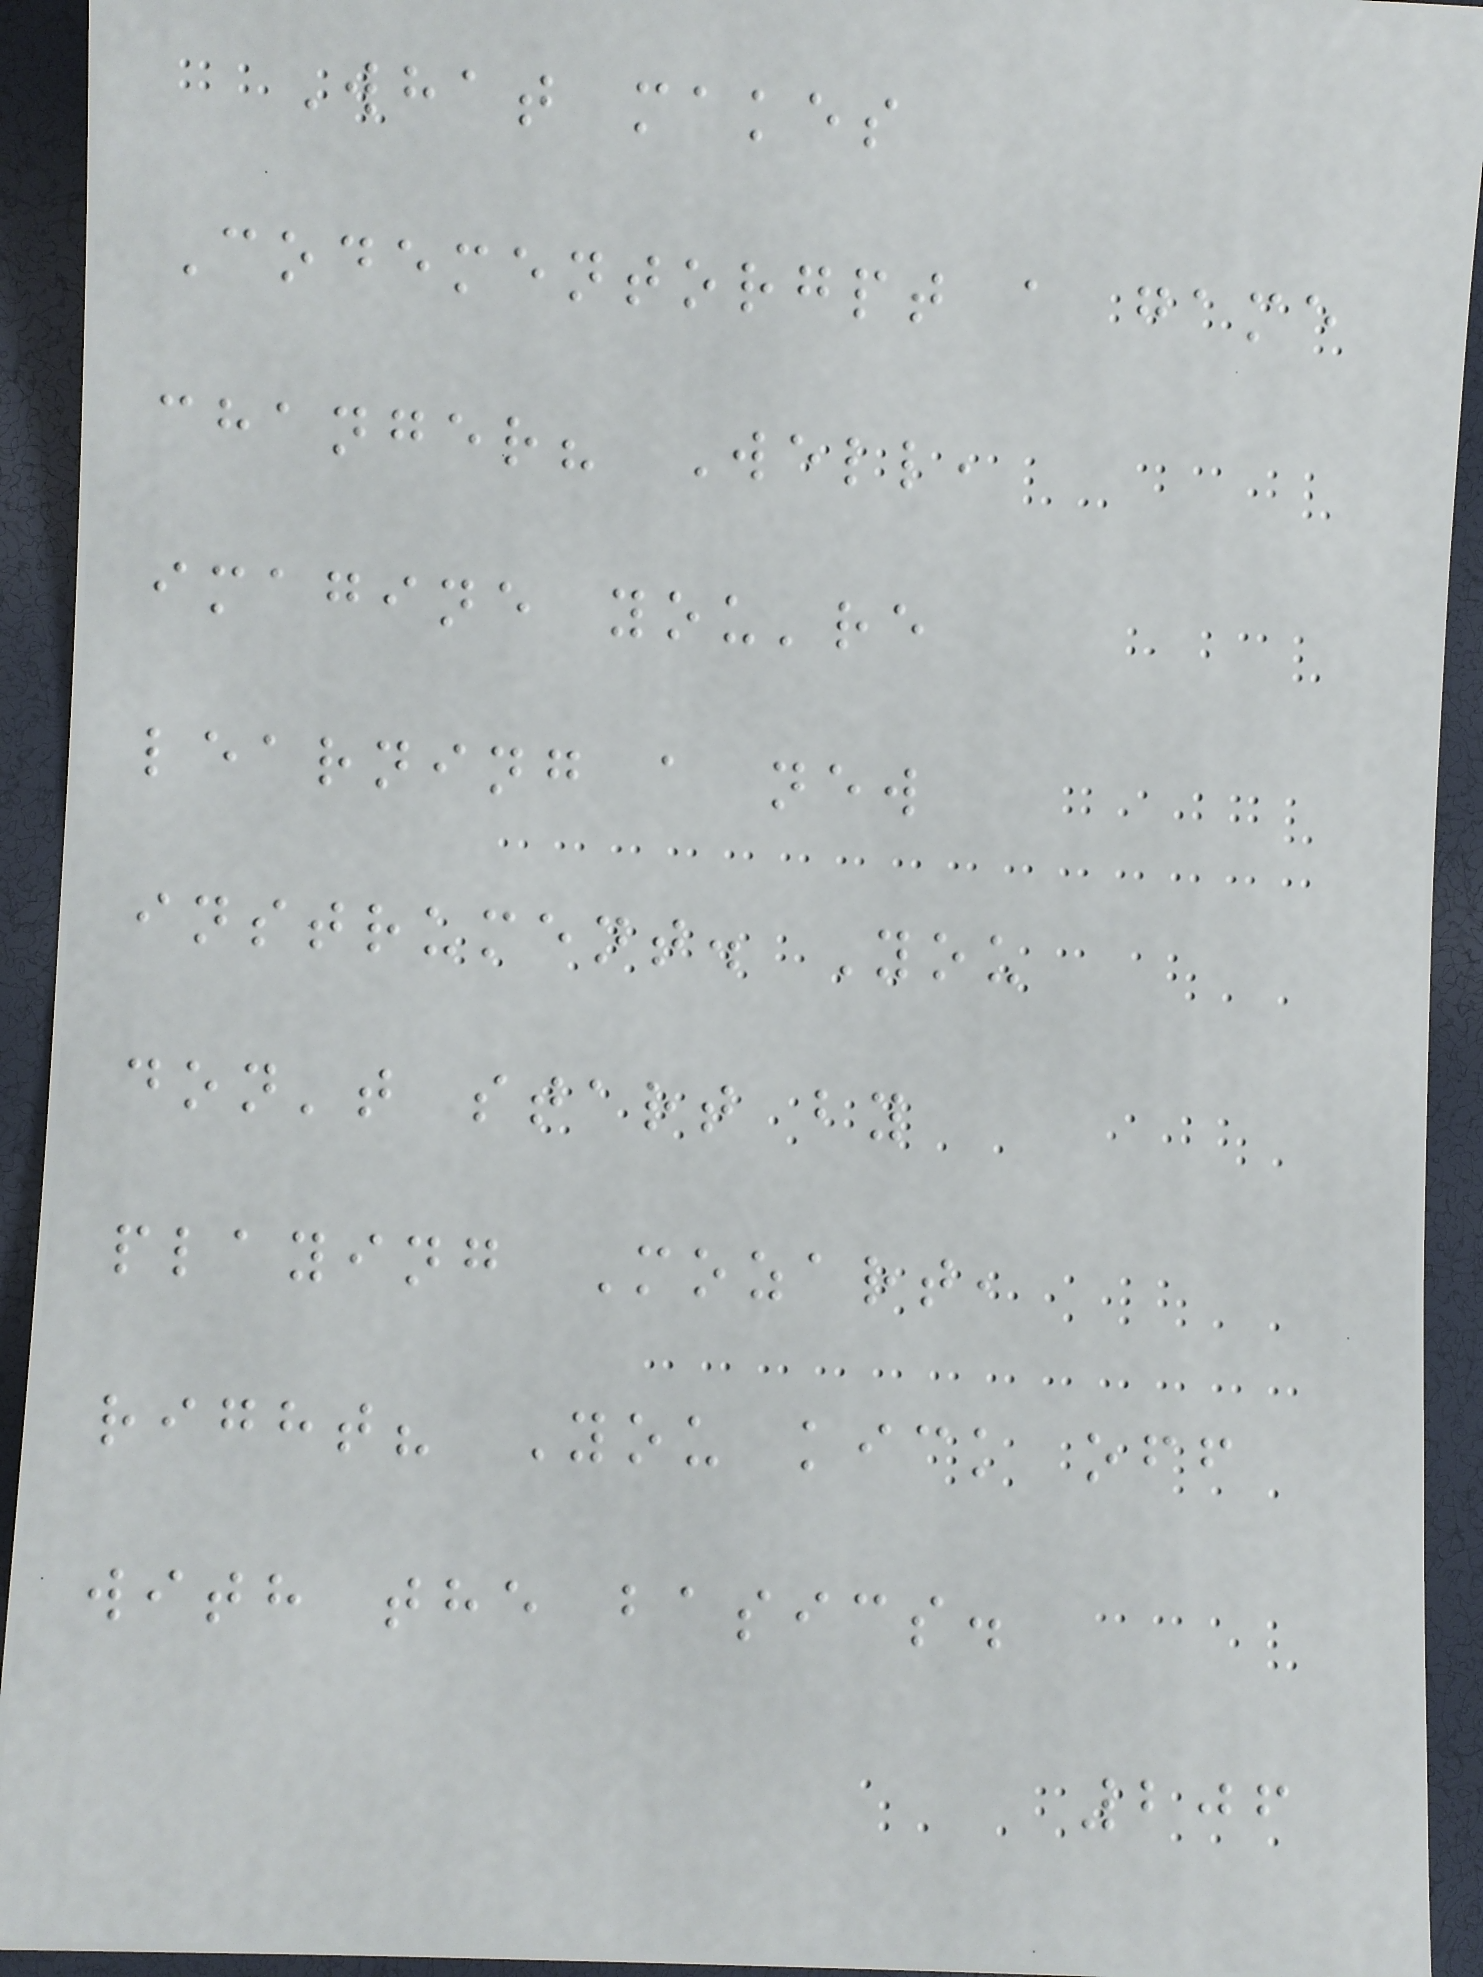What makes
Codementorgpt a game
changer? Well,
imagine you're
learning a new
instrument. You
don't start by
playing Mozart,
right? You kick off
with the basics.
206
